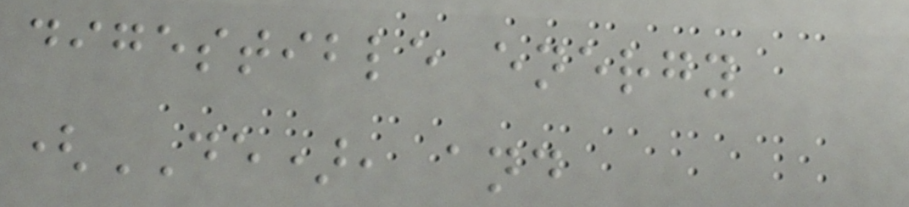digestible energy
(DE), and
